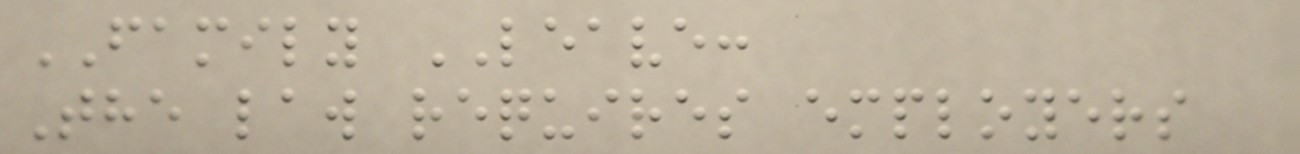FAMILY LEAVE:
The law requires employers
